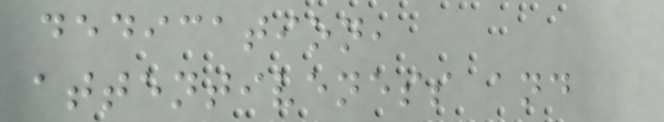dedication,
attentiveness and
